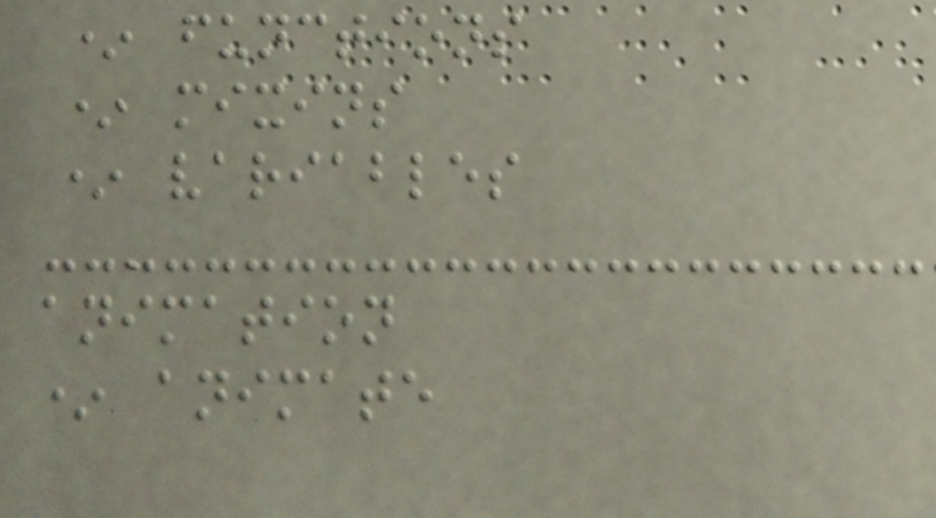* functions
* mixins
* variables
animation
* animate
